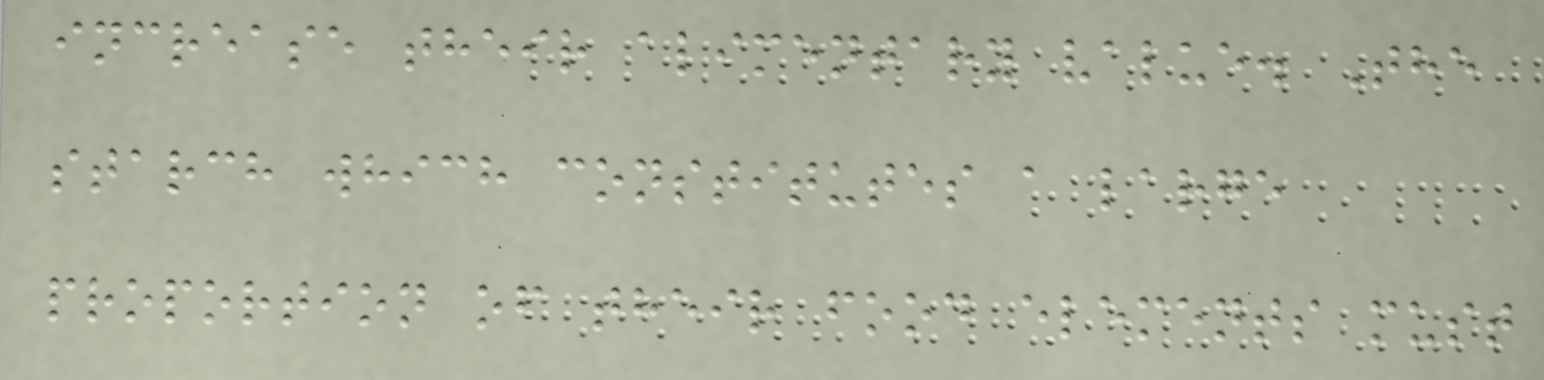increase their alimentary value. The
starch which constitutes a large
proportion of their food elements must
